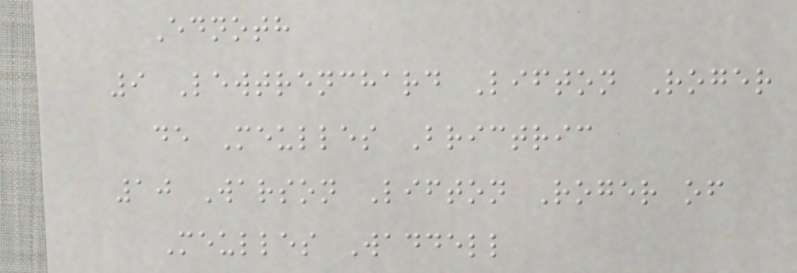Ednoth
9 Lewtrenchard Lifton Roger
de Meulles Brictric
10 Warson Lifton Roger of
Meulles Waddell
